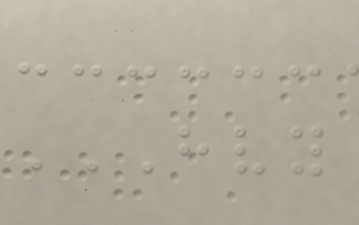HVY
